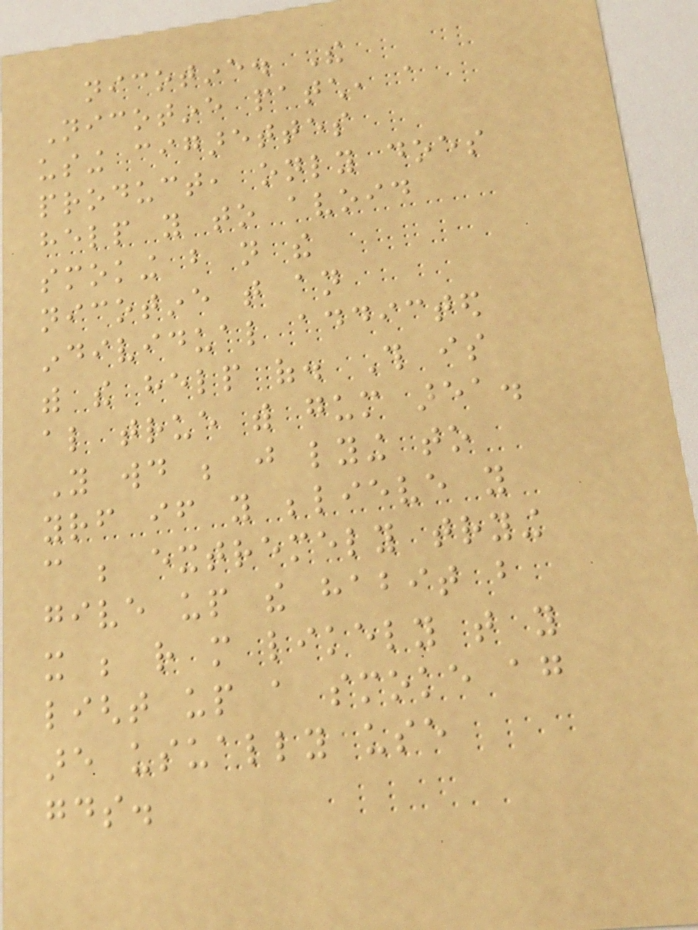nicotine. The
Nicotine patch, a
using cigarettes
product, only does
help you to avoid
smoking but not the
nicotine that an
individual addicted
with the help of. This is
also true with gum area.
You would be just lying to
yourself if you believe you
can be extremely trying
give up the habit but
it be rather more likely that you
light up a smoke again
are usually use
goods.
